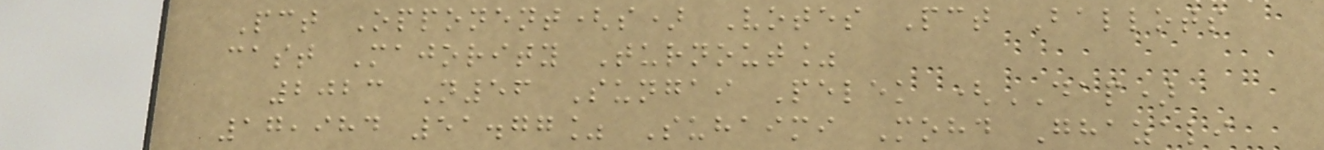Pct Opponent(s) Votes Pct Ballots
cast Majority Turnout%
2023 N56 Sungai Pelek (DAP)
17,984 51.77% Suhaimi Mohd Ghazali
